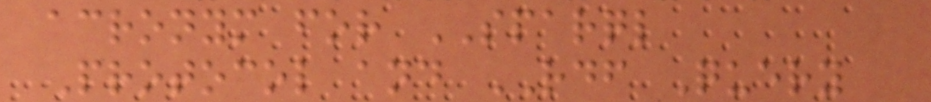acronym for SPARQL
Protocol and RDF Query
